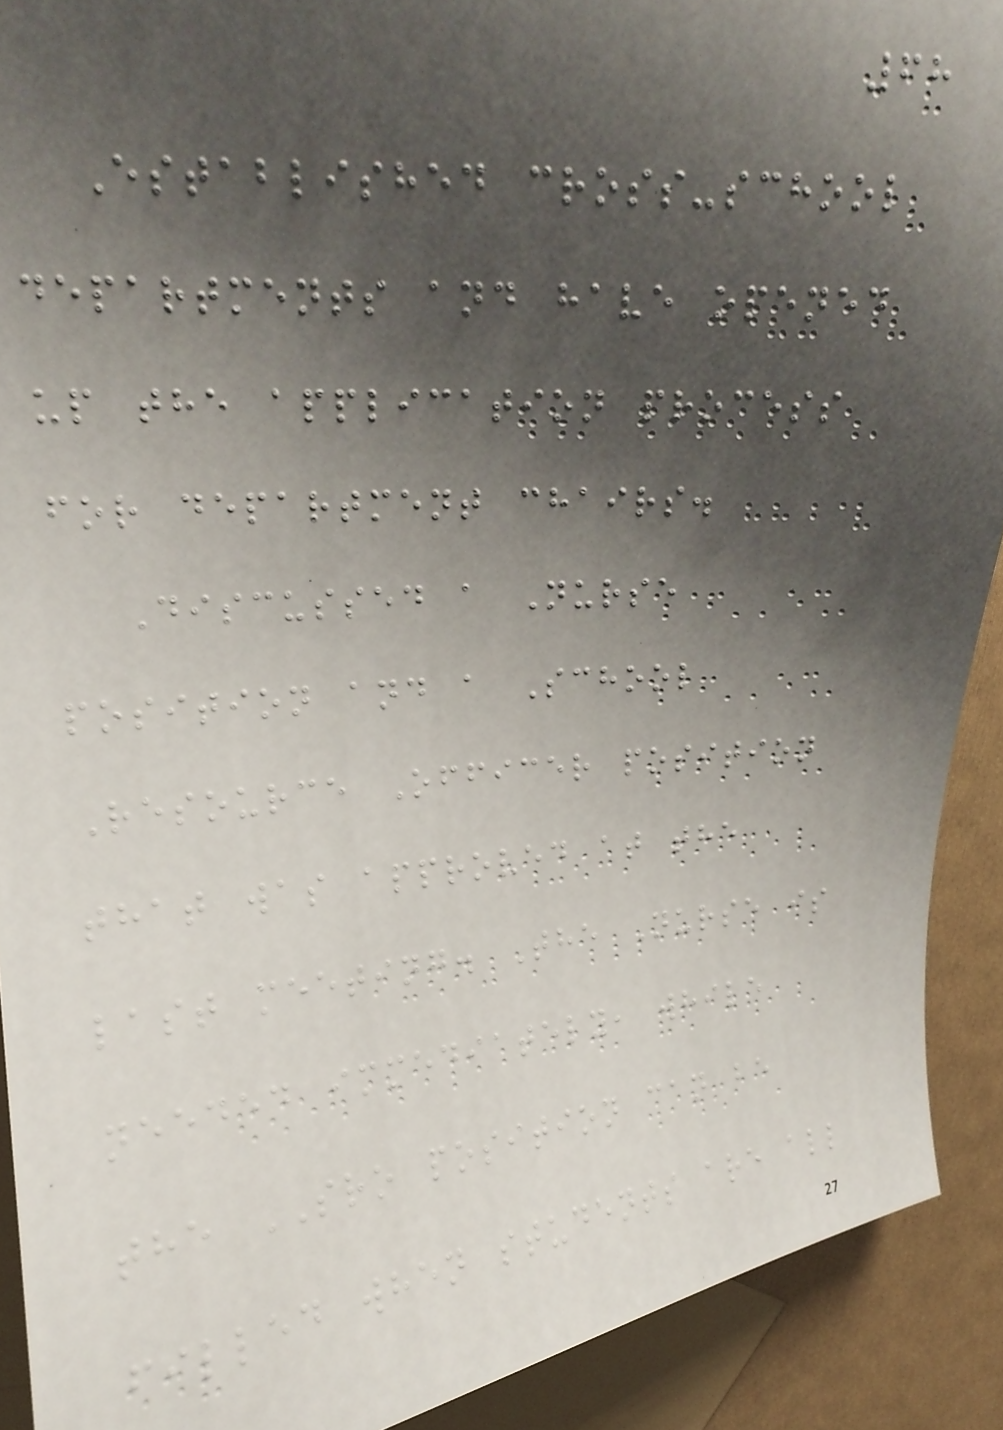68
Established cross-school
departments and have opened
up the application process
for department chairs.
Discussed a Nurse
position and a School
Resource Officer position
that was approved at the
last meeting. The Nurse is
needed immediately, while
the SRO position can be
filled when students are all
